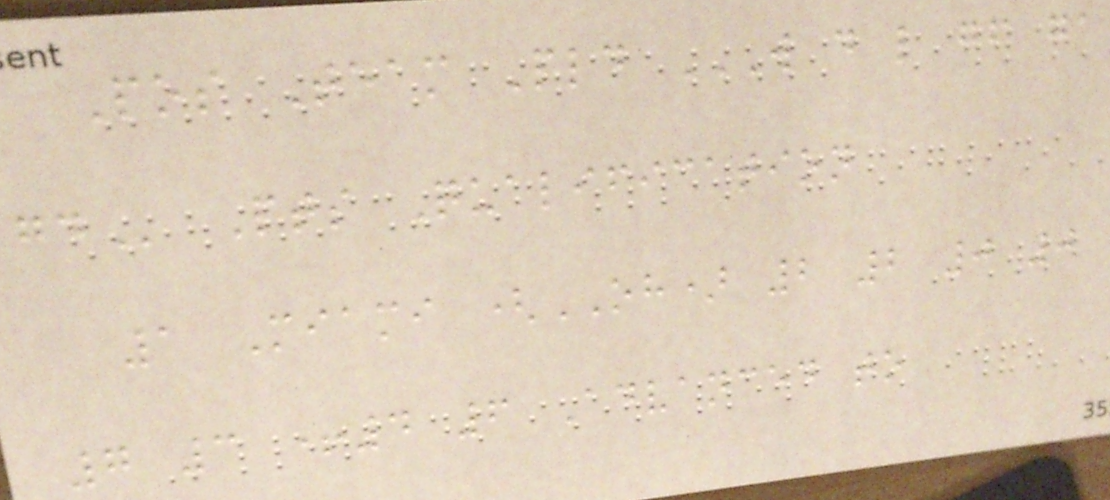Pos Team Pld W D L GF GA
GD Pts Qualification
1 Miami (OH) 2 2 0 0
7 3 +4 6 Advanced to
